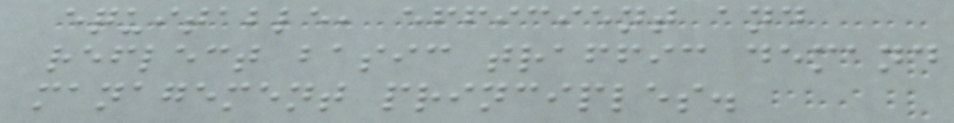equitable, efficient and
reflect basic traffic demand
management principles.
